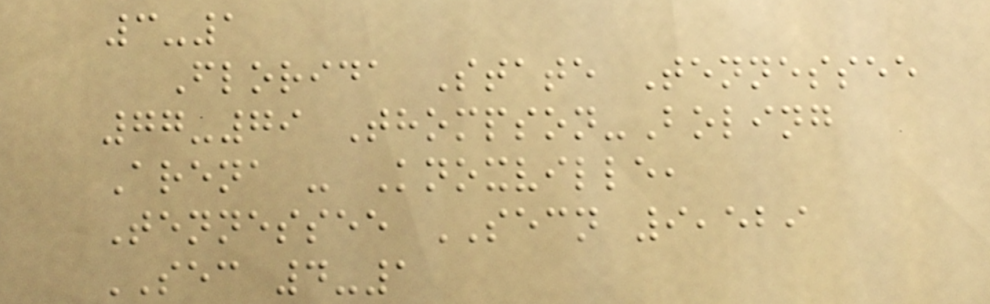3-1
Florida State Tennessee
77-79 Thompson-Boling
Arena - Knoxville,
Tennessee SECN 9,529
SEC 4-1
